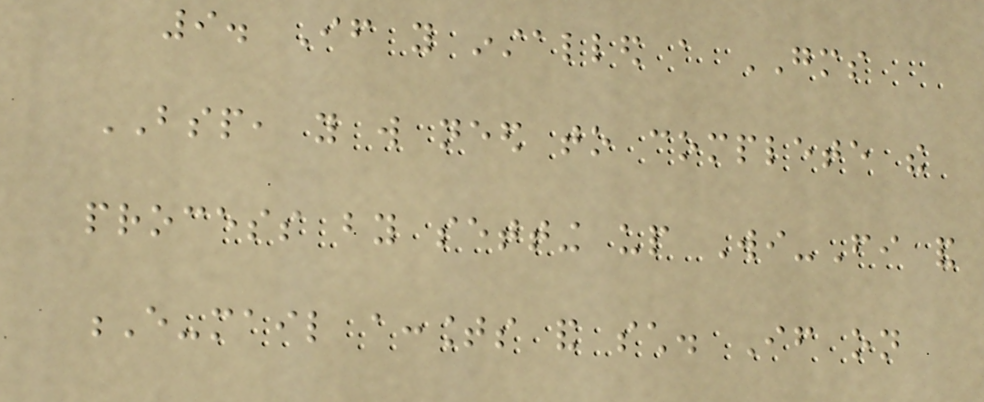9. If you installed a GMS
BSP, you will need to complete the
process by setting up Wi-Fi and
E-mail accounts and such. If on
